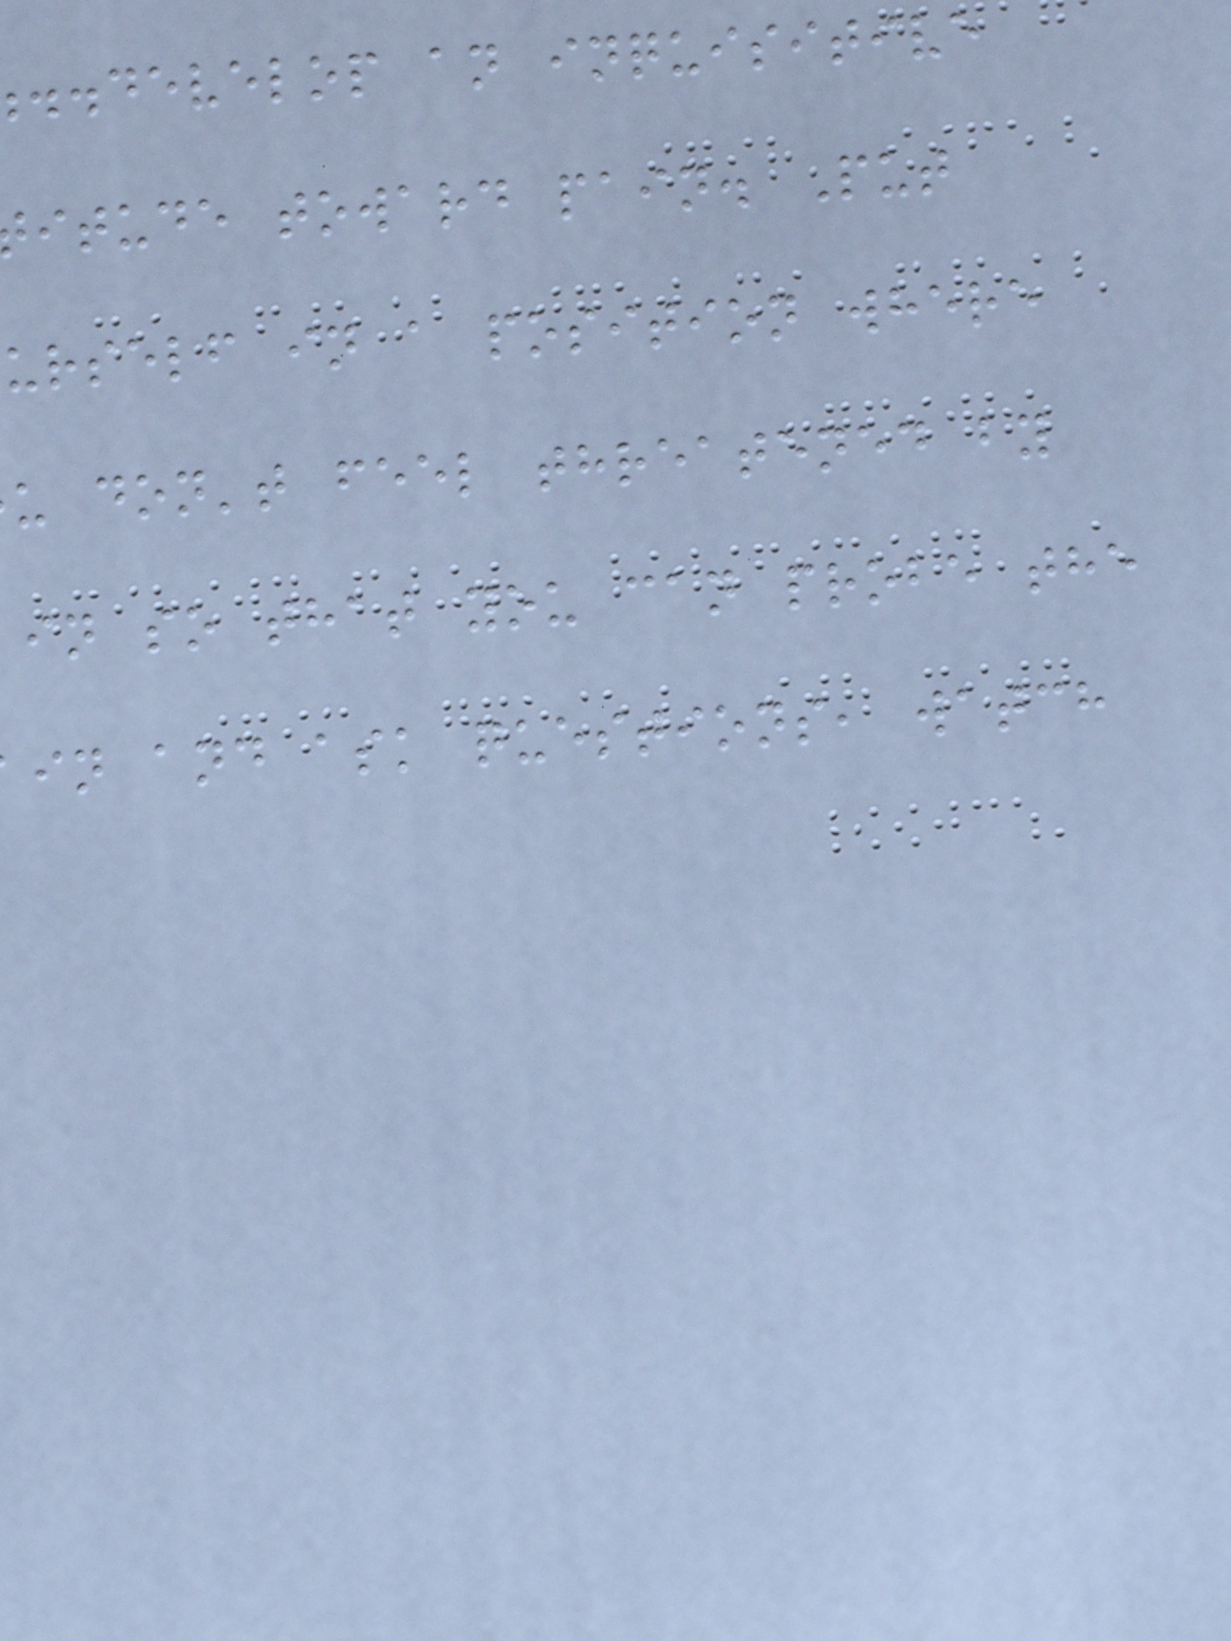..develop an inquisitive
itude toward pain. Put
urself in a position where
u don't feel threatened by
in so that you can probe the
in and ask questions, watch
